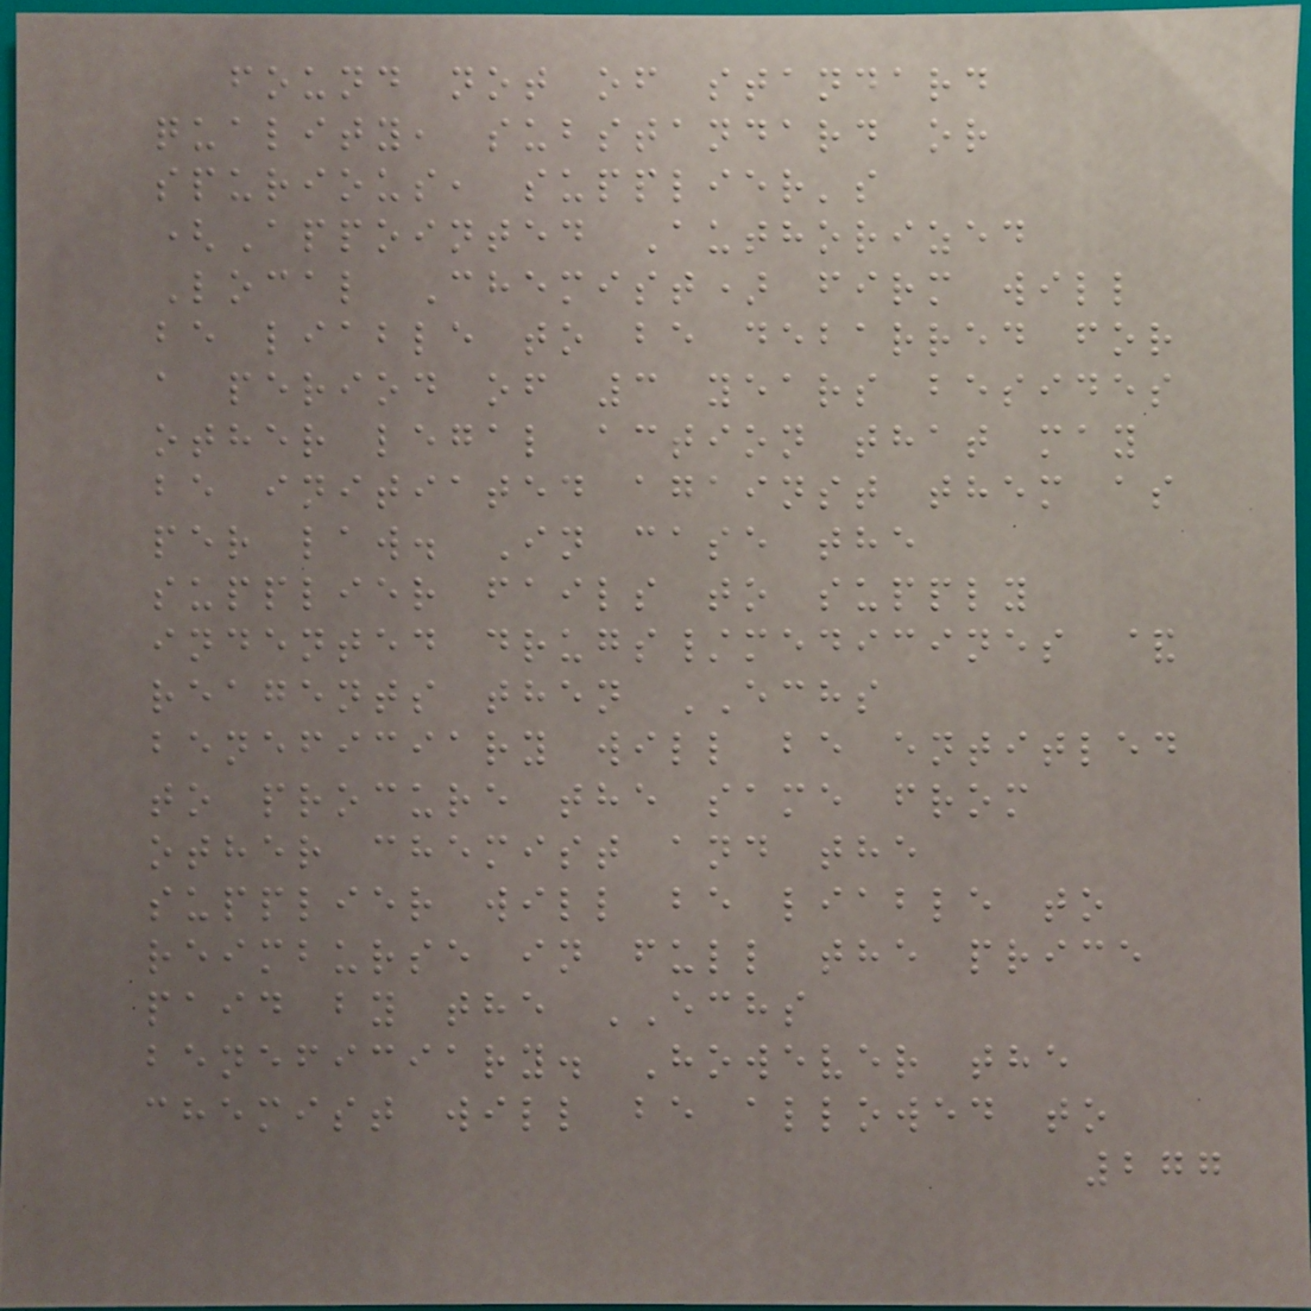found not of standard
quality, substandard or
spurious, supplier's
(Appointed Authorized
Local Chemist) firm will
be liable to be debarred for
a period of 3 years besides
other legal action that may
be initiated against them as
per law. In case the
supplier fails to supply
indented drugs/medicines &
reagents then ECHS
beneficiary will be entitled
to procure the same from
other chemist and the
supplier will be liable to
reimburse in full the price
paid by the ECHS
beneficiary. However the
chemist will be allowed to
277
